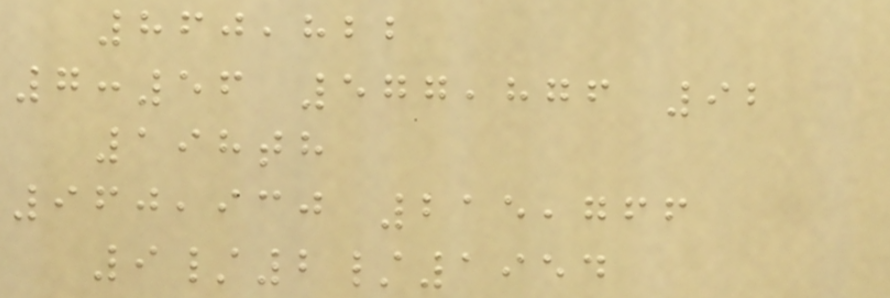860,822
7:56 577,876 92
198th
960,930 215,766
9/2/1954
